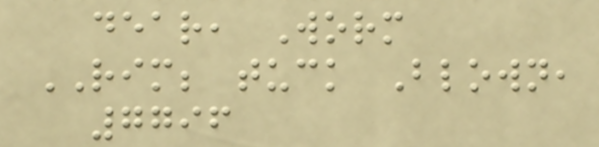dear, Worm
RIM; tuck Blown,
7796
